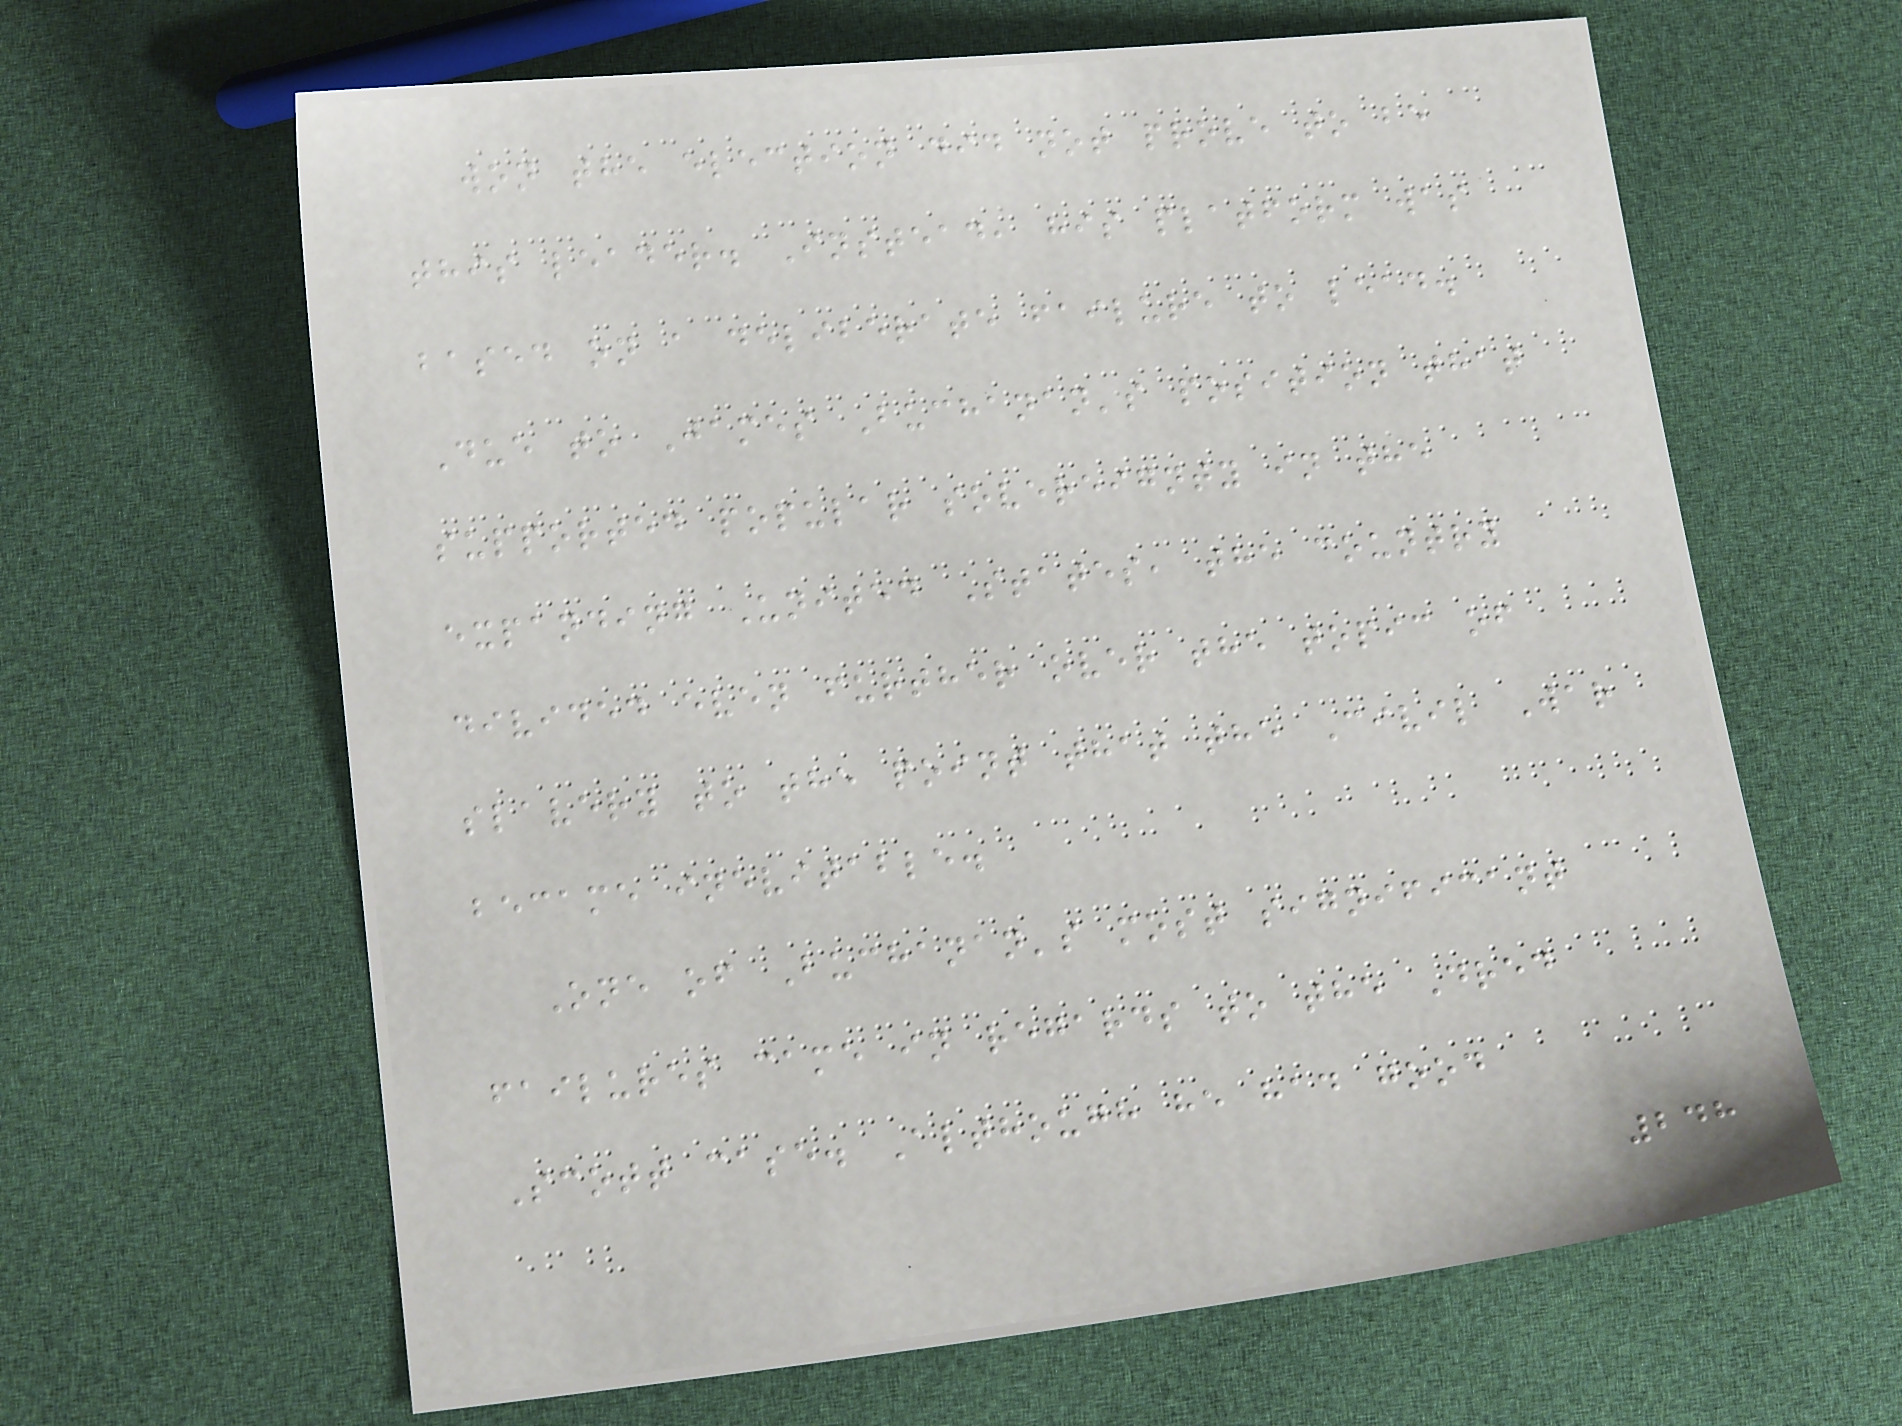won the election did not prove to be
this leader. Instead, his platform was
based on a deliberate failure to lead.
Due to James Buchanan's position that
supported popular sovereignty in the
expanding United States, the country
divided even further over the topic of
slavery to the point that the Civil War
became inevitable.
One of Buchanan's most significant
failures came in regards to the Dred
Scott case. Although he had good
248
